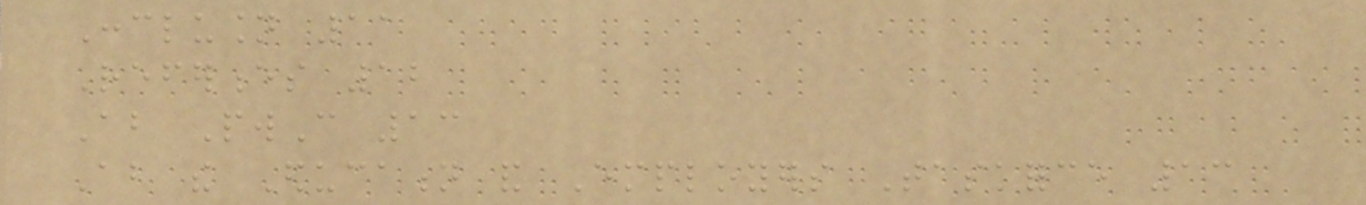Conclusion 11
References 12
About PwC 13
About the Education and Employers Taskforce 13
